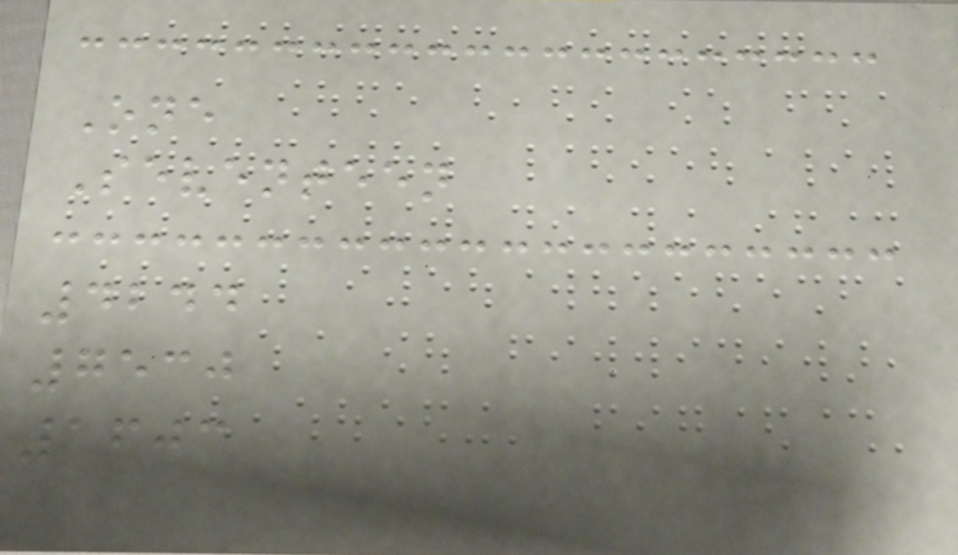One
Seventeen
4244
7530
1603
